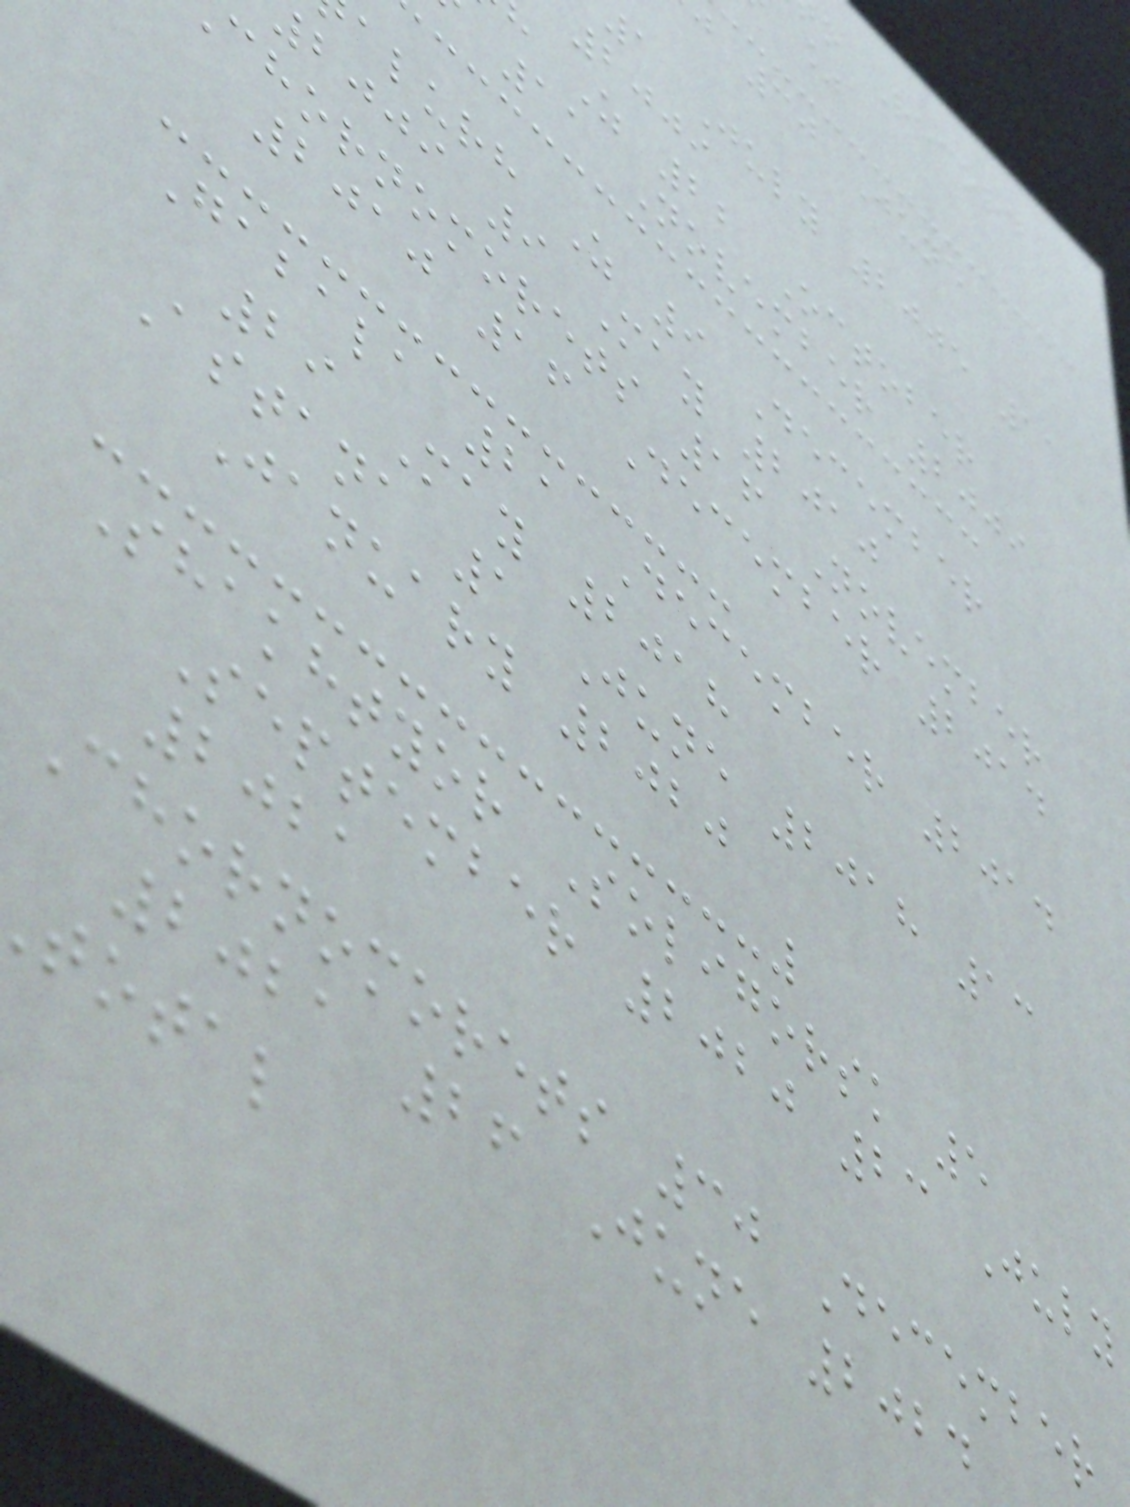o Record
j 30 June
a July 2005 11
2009
Z 22 October
11 November 2009
alurh Z 9 December
bjji 9 May 2010
chornomorets 16 November
2010 16 December 2014
Gabala 21 December 2014
29 May 2018
Astana 1 June 2018 13
January 2020
Shakhtyor Soligorsk 5
September 2020 23 July
2021
Chornomorets 30 December
2021 26 June 2024
total
